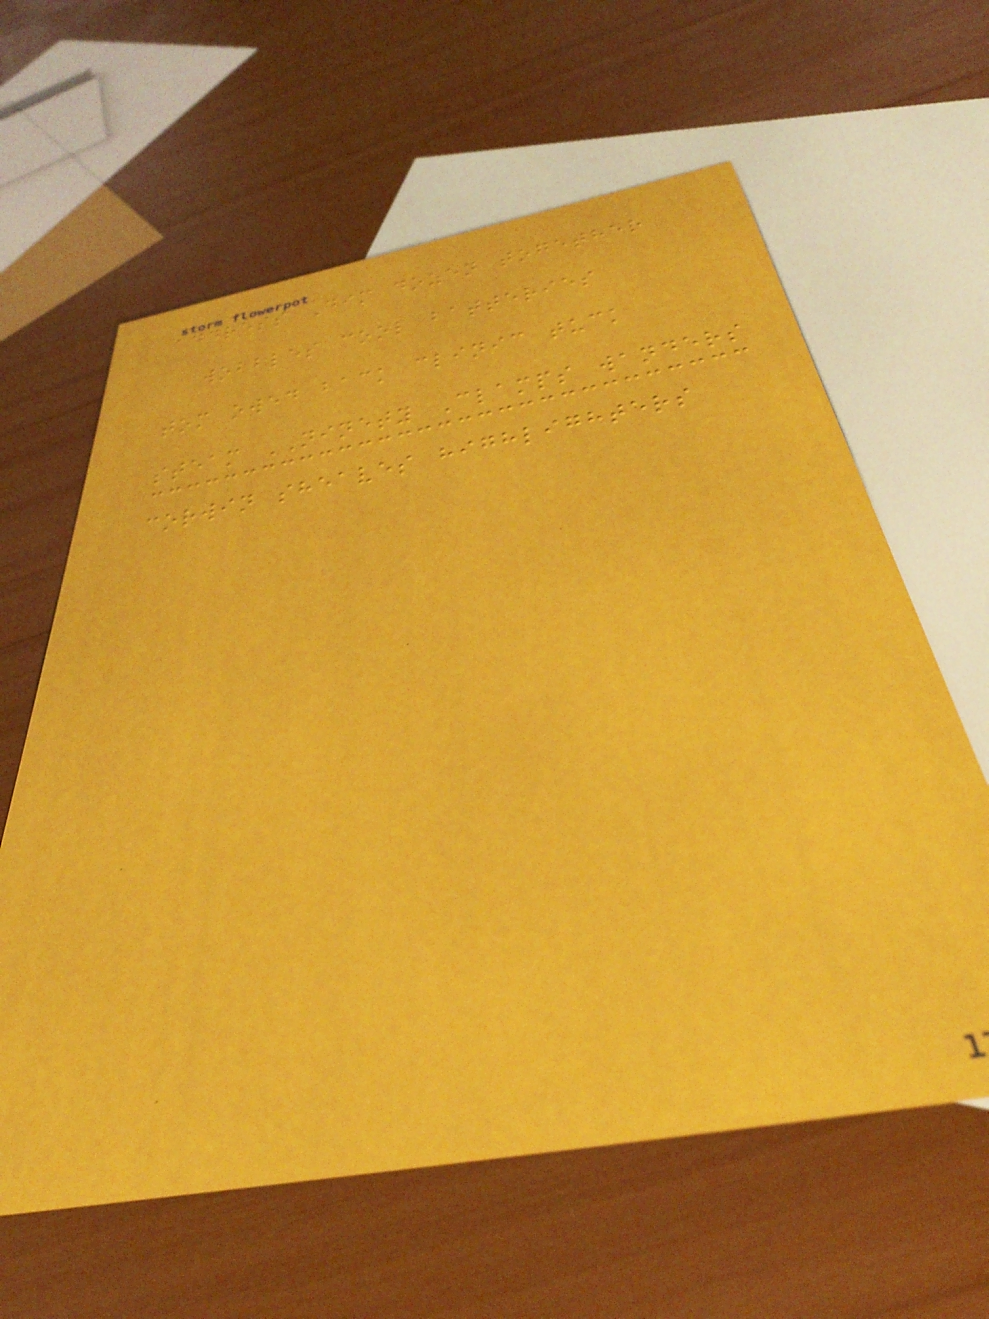address Dim dozen together
wobbles cool batteries
tom owed back clinic tuck
steam NINETY Clamps wanders
corwin sheaves highlighters
